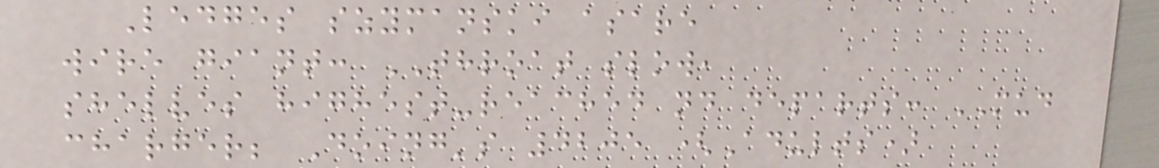Ledges szymanski asare
wire giant: THROAT slow,
shelves highest-reached nd departs: MUD
charger; Doing's 4205 (Adults)
